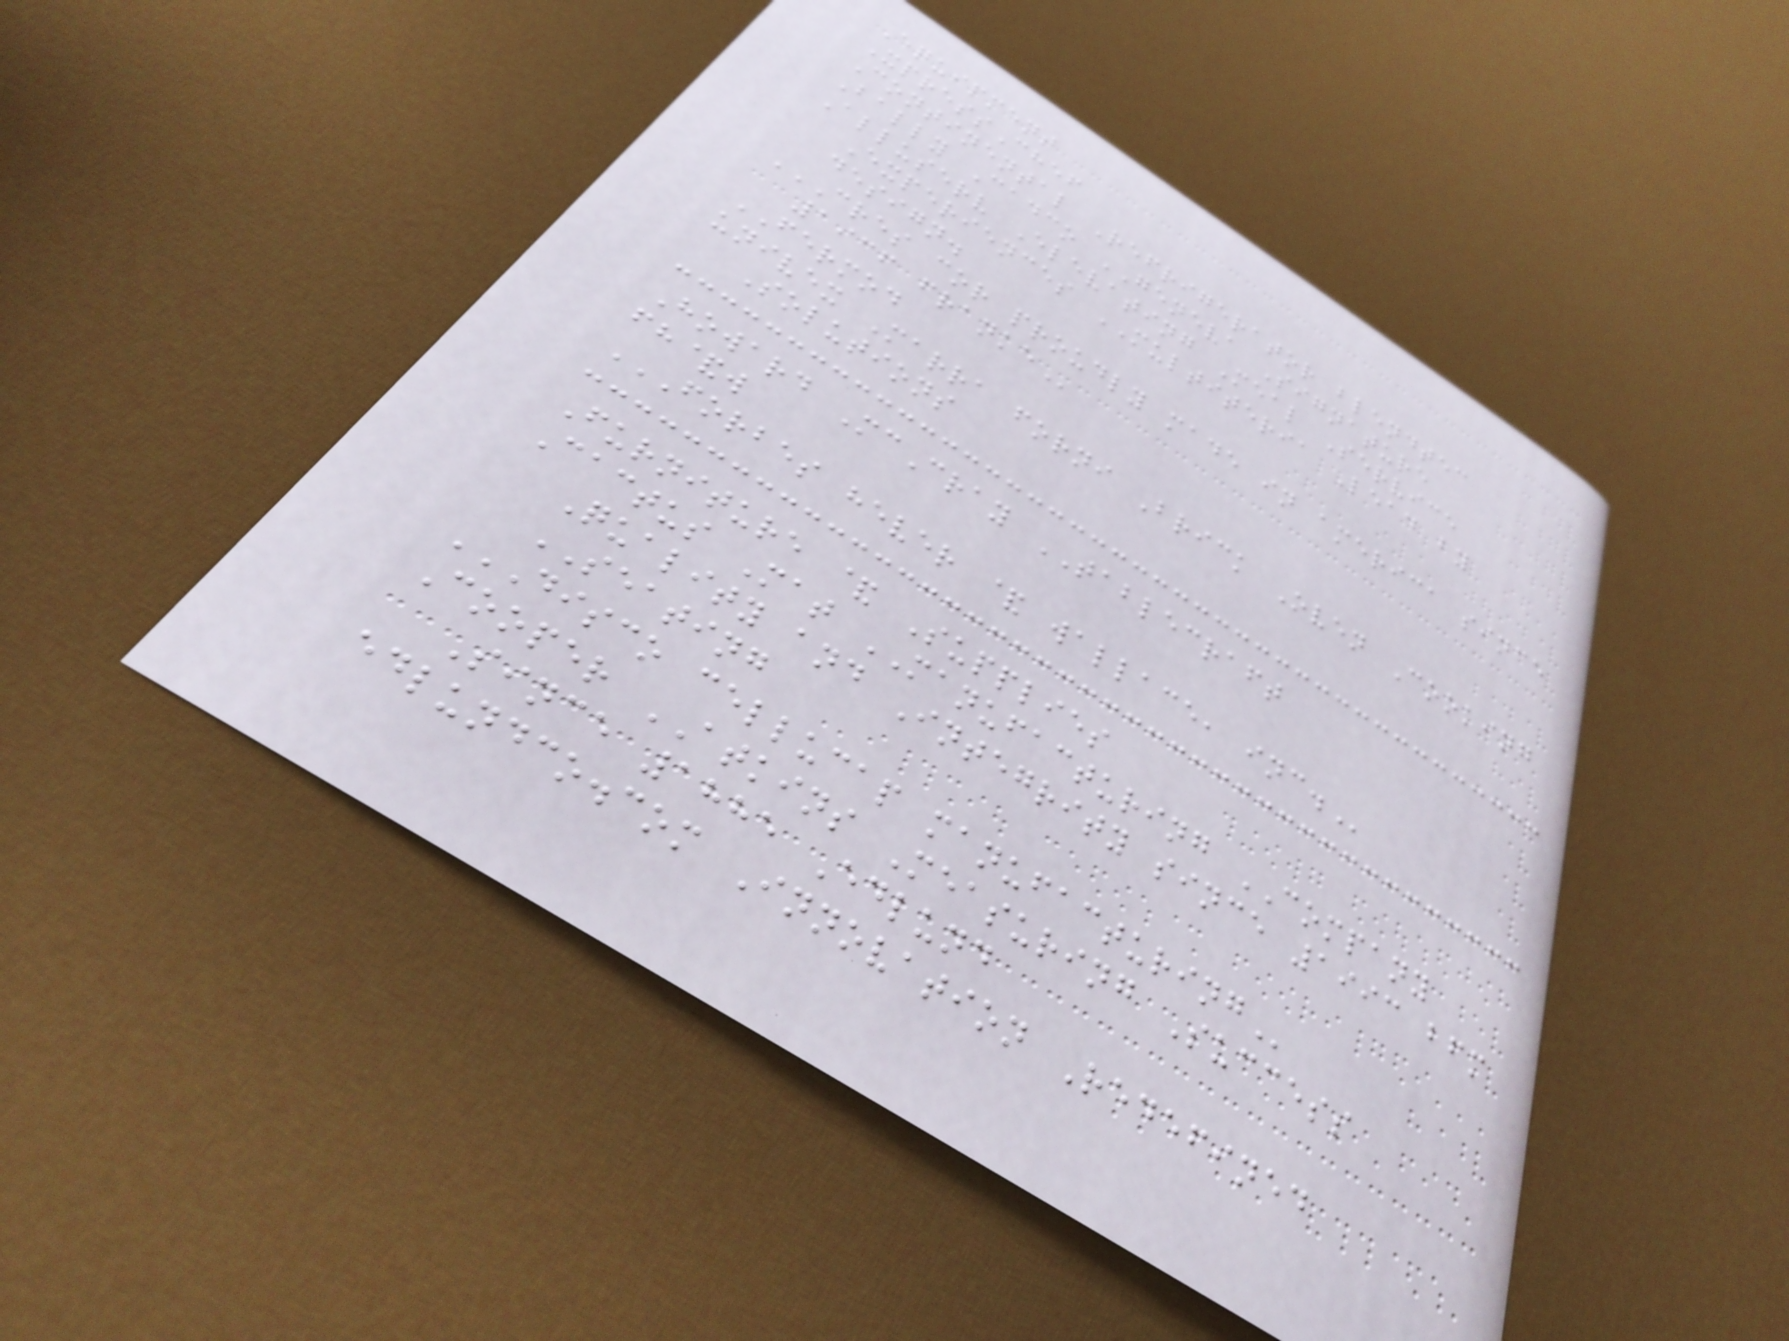Equipment
XpressChef
Continental Refrigerator blendtec
Bally Cadco GENEVA Signature
Alluserv Elevating Meal Service
Experiences MULTITERIA Lead by
design.
CRES COR PROUDLY MADE IN AMERICA SINCE
1936 FRANKE
FERMOD
univex Marra forni Brick Oven Cooking
Solutions
Howard McCray TABLECRAFT
fh&w
FORBES HEVER & WALLACE, INC.
Furniture & Supplies
Cactus Mat MANUFACTURING COMPANY
Quality and Integrity since 1993 bfm
SEATING
DISCO CELLUCAP MANUFACTURING
Cooper ATKINS Measuring Success
Since 1885 Edlund
edlundco.com Innovation Redefined
